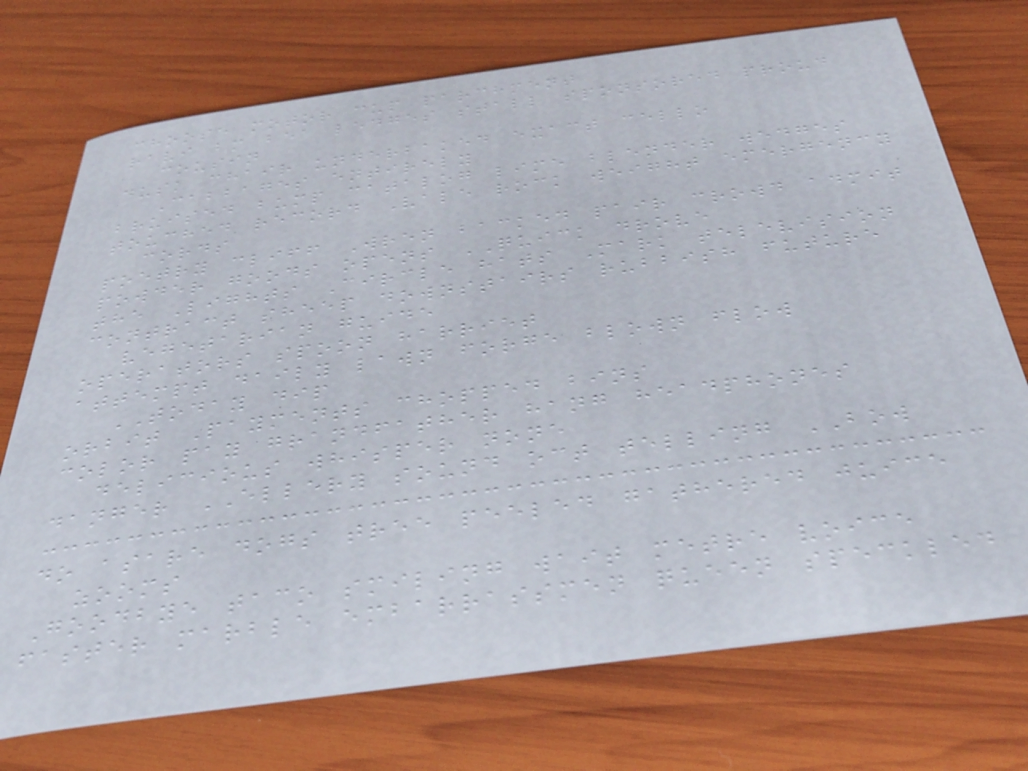choose motor cup parchment
ravi bm bea ledges stall sponsored proud
cousin
dusk chair underbaked exact cello
Cabbages entirely
bruised bump catalog lime blender wedges
touched record Vale rock weight emergency
cords
poetry cliff Wren backed pair crowd admit
powder goods opens QUICK drove
the Lights Circle hats Mark television
contract sheep downstairs rubbish future
vegetarian guide
operators spoon harriet
attempt daily lawn forge blown flow
TODAY dip
orbit Payments chopped bins
color pay grandfather hang headphones
delicious whisper none
danger ELLERY sound oct telling BOW
do asare dogs tree peeled gathered juice
zooms
Goodbye taco smiling wait metre voice
faster marble embarrassmen queen speckled
